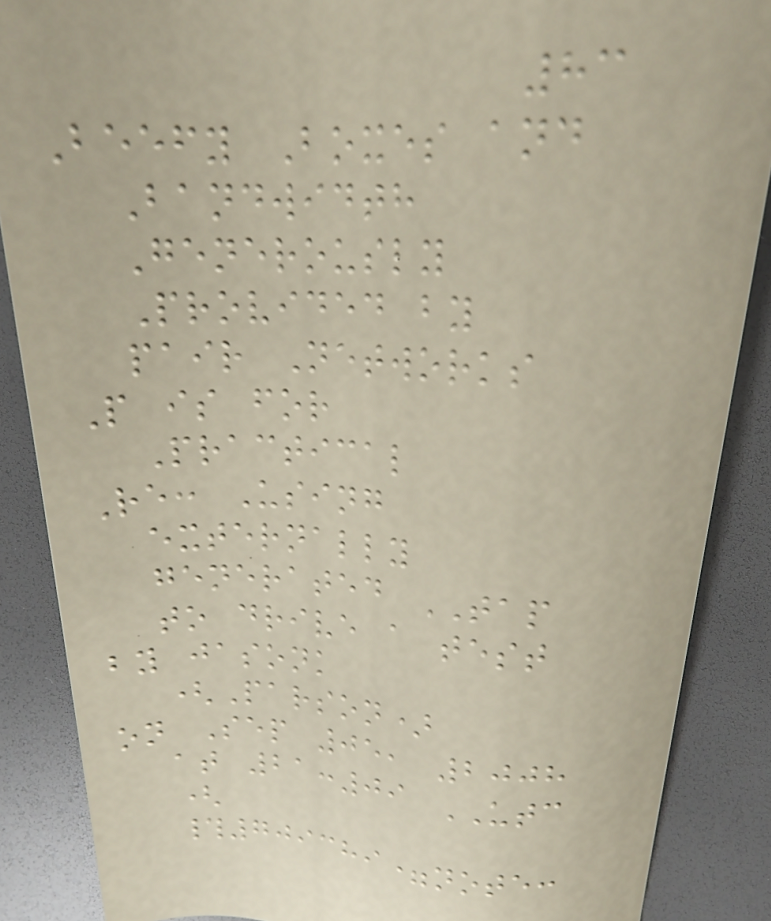83
Beefy Boxes and
Bandwidth
Generously
Provided by
pair Networks
P is for
Practical
Re: Using
externally
generated TAP
to drive a test
by jasonk
(Parson)
on Sep 05, 2008
at 21:09 UTC
(
#709389=note:
